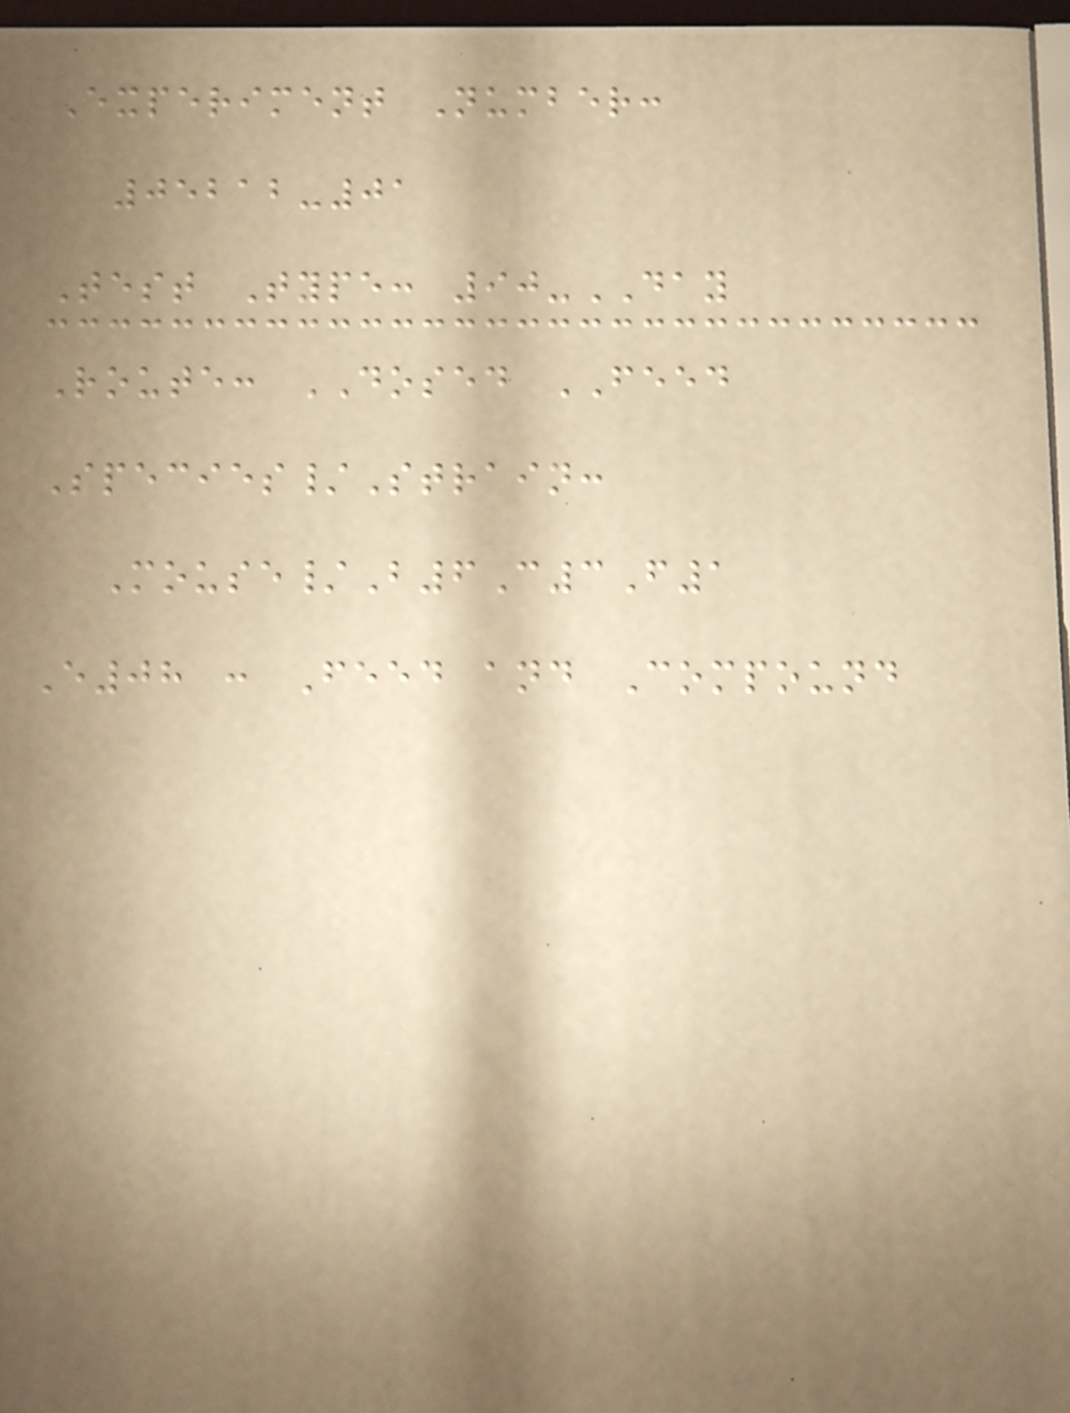Experiment Number:
05212-01
Test Type: 90-DAY
Route: DOSED FEED
Species/Strain:
Mouse/B6C3F1
E08 : Feed and Compound
